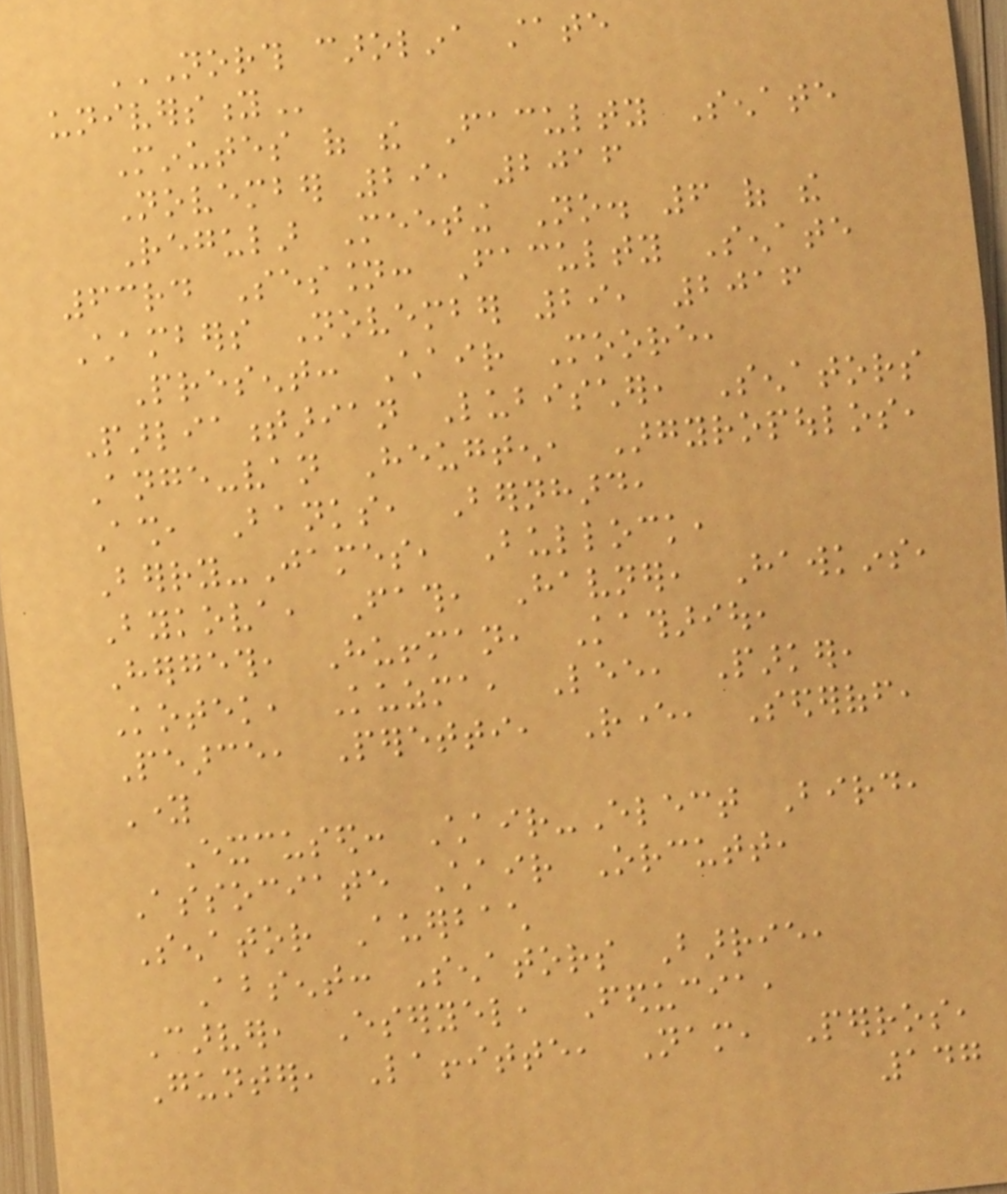NORTH CAROLINA STATE
UNIVERSITY
Minutes of the Faculty Senate
November 29, 2016
Regular Meeting No. 6 of the
63rd Session: Faculty Senate
Chambers November 29, 2016
Present: Chair Moore,
Parliamentarian Lubischer, Senators
Ange-van Heugten, Argyropoulos,
Ash, Banks, Bernhard,
Berry-James, Bullock,
Bykova, Fath, Havner, Hawkins,
Hergeth, Huffman, Kathariou,
Kotek, Kuzma, Lee, Parker,
Pearce, Peretti, Rever, Sederoff,
Young
Excused: Chair-Elect Bird,
Associate Chair Orcutt,
Senator Auerbach
Absent: Senators Barrie,
Carver, Eseryel, Feducia,
Gunter, Laffitte, Nam, Perros,
147
